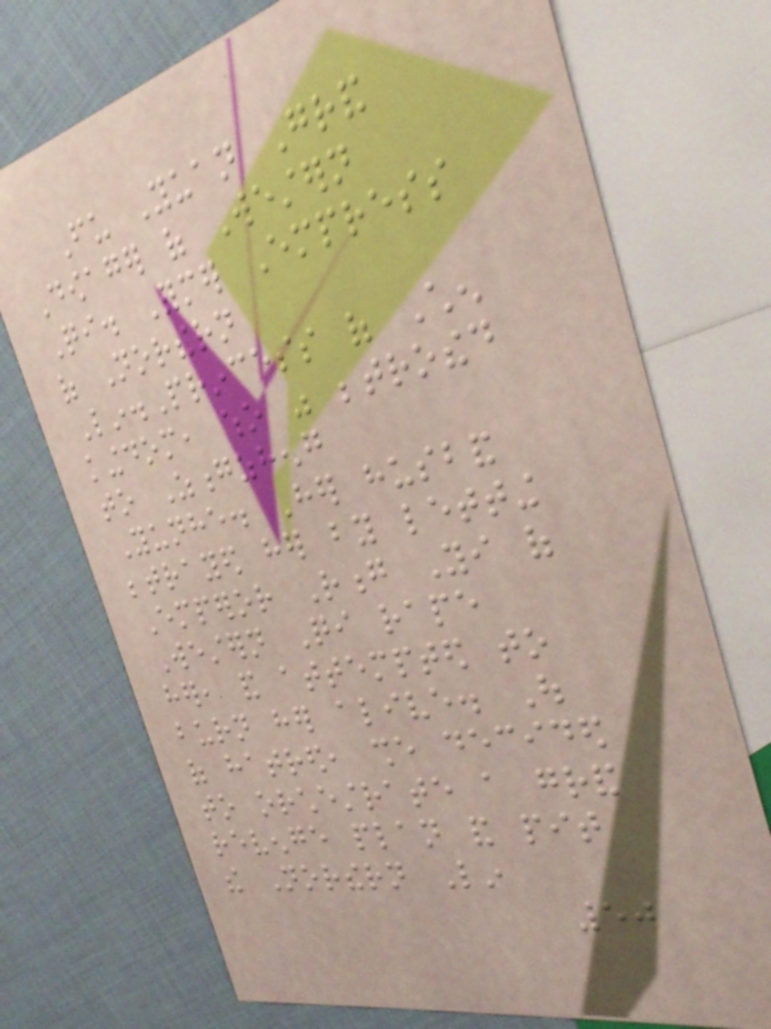Fu Yuan Grand
Dowager of Western
Qi. Former Empress
of Northern
Lin.Princess of Chen
kingdom, who was betrothed
to Zongzheng
Yunhe. Her husband
betrayed her by letting
Emperor Rong Yi of
Western Qi rape
her, and attempted to
burn her alive. Out
of hatred, she decided
to orchestrate a grand
revenge plan and pit
the Northern Lin
50
